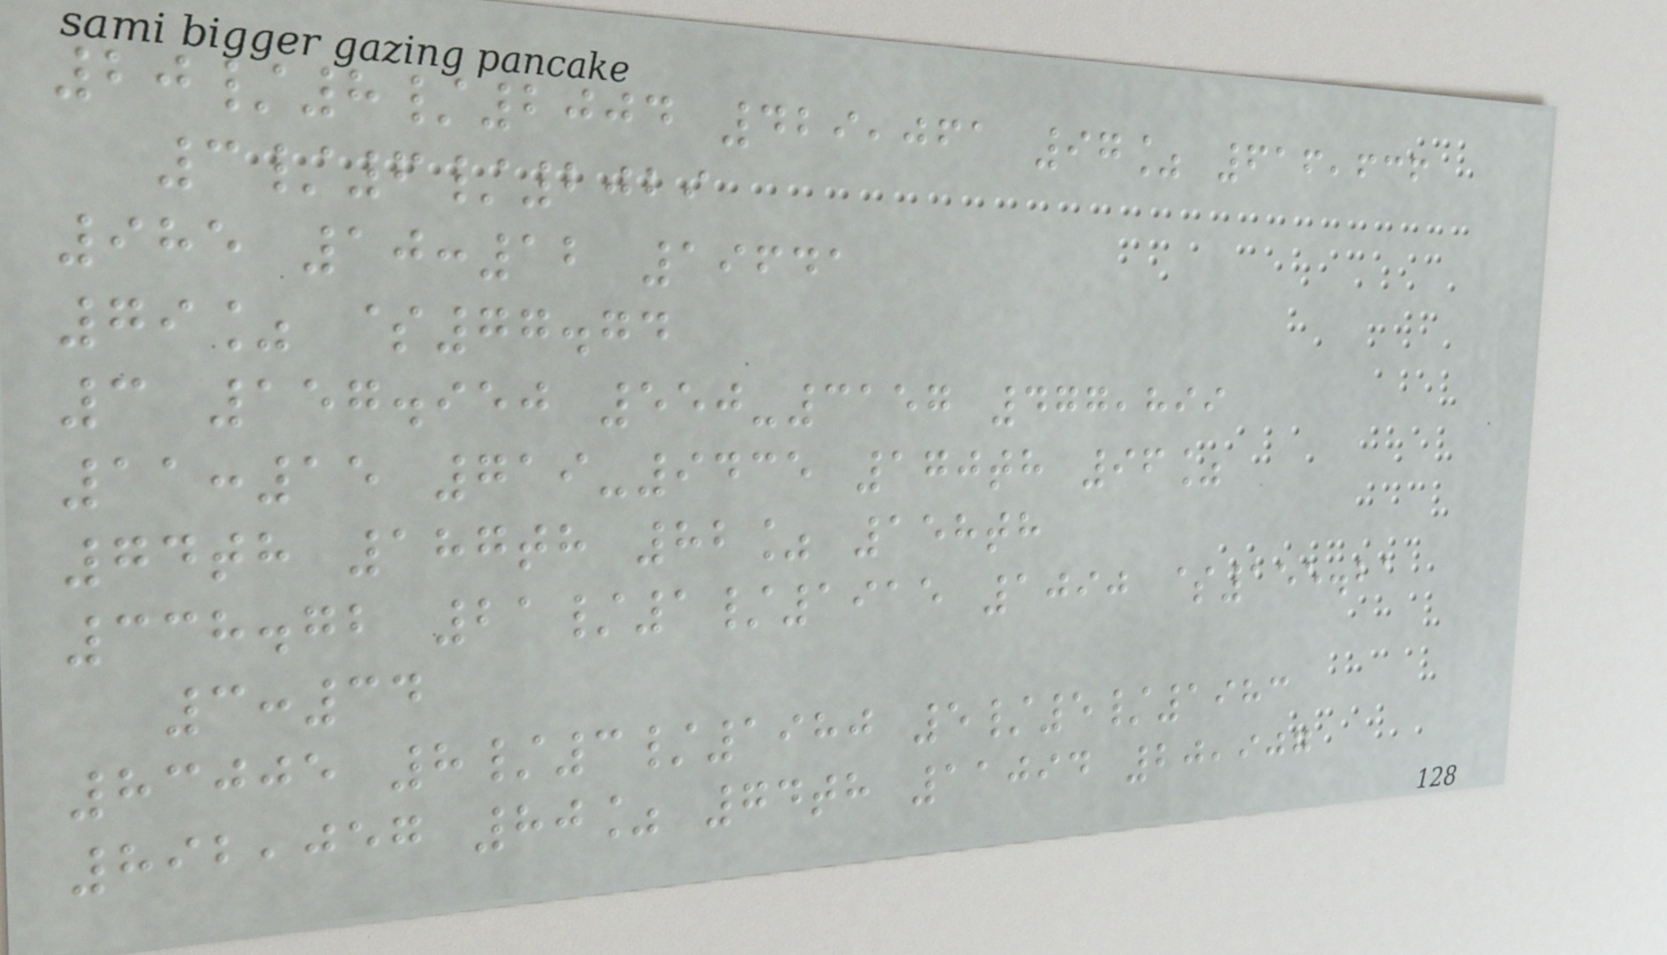20/8/2004 429,061 97% 616,636
3/6/2029
985 10:12 19641
79% $77.74
3 157.950 550-3157 477,899
11:15 719-9435 170th 96%
74th 187th 82% 158th
338.72 21/1/1915 1090 $155.21
3:34
83005 8/3/1980 5/5/1983
892,057 80% 74th 11094 20,907
